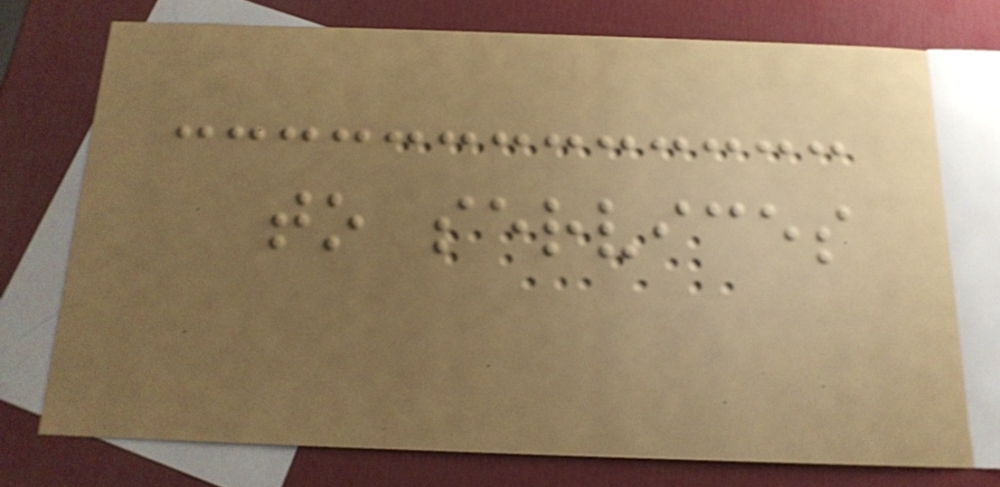to services
